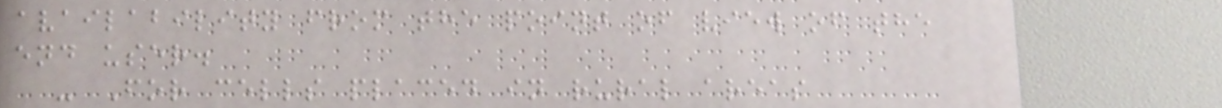availability from the point of view of the
end user.
- For cells placed in rural areas
